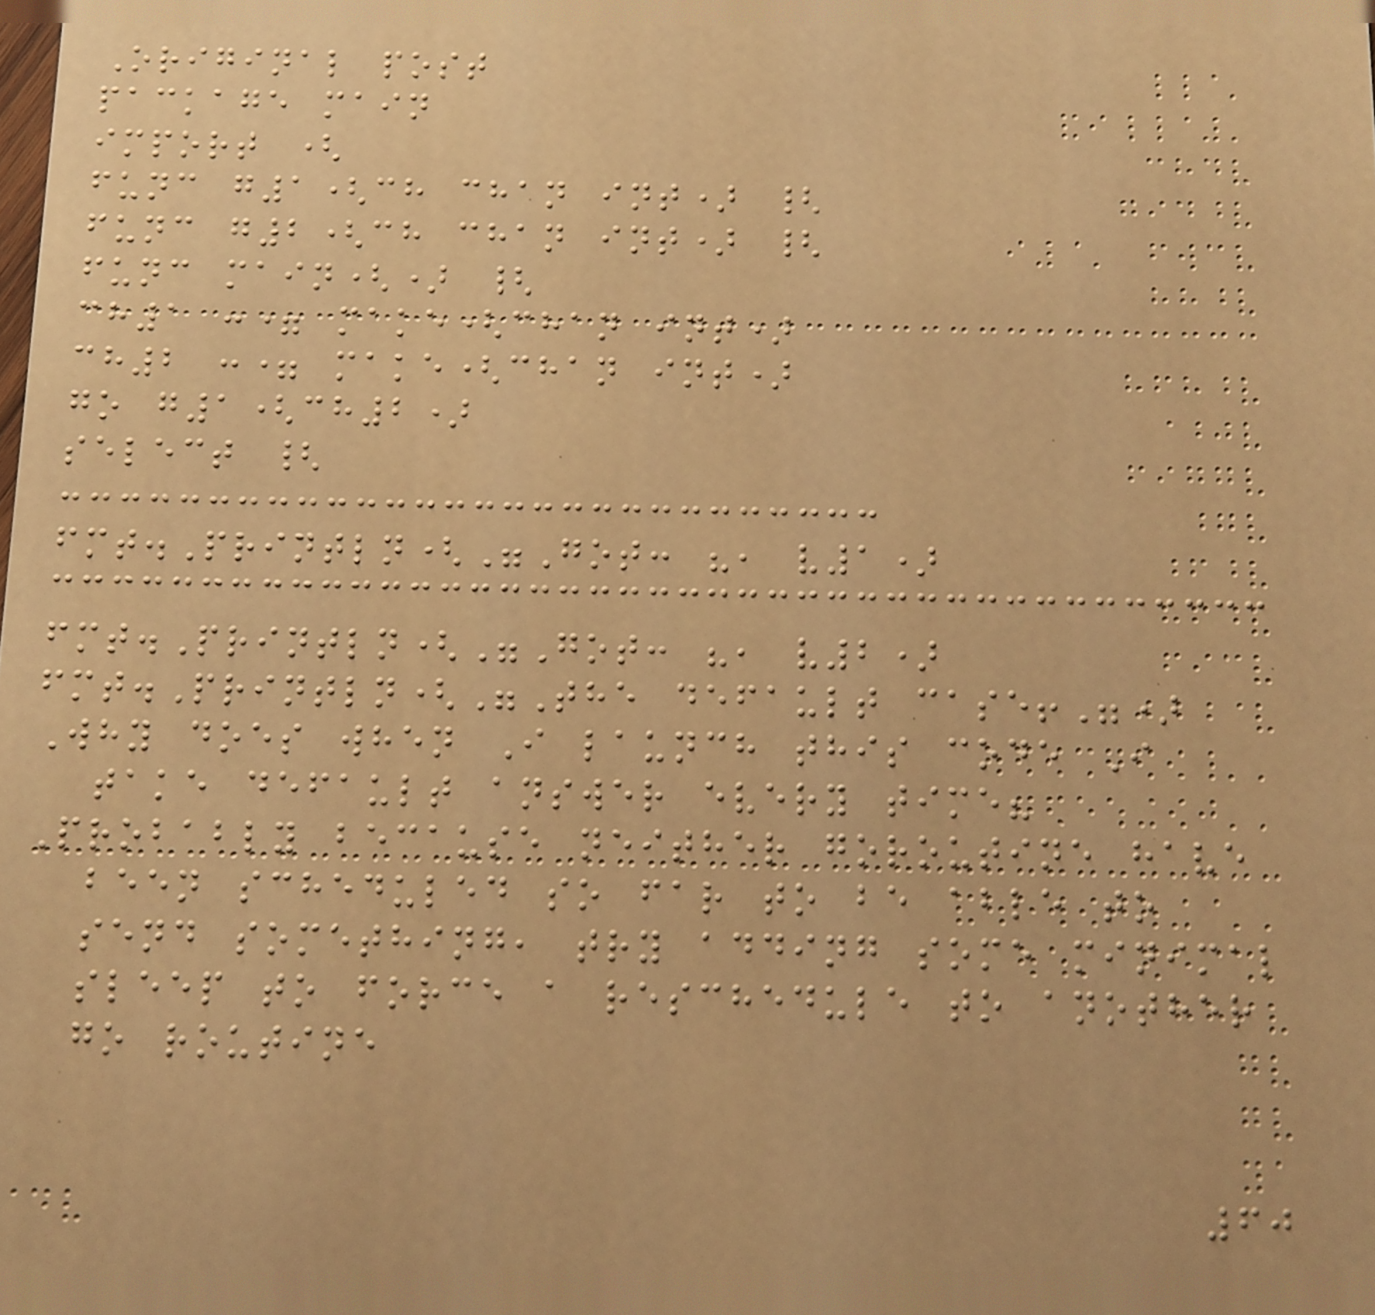Original post
package main
import (
func g1(ch chan int) {
func g2(ch chan int) {
func main() {
ch1 := make(chan int)
ch2 := make(chan int)
go g1(ch2)
select {
fmt.Println("Got: ", v1)
fmt.Println("Got: ", v2)
fmt.Println("The default case!")
Why does when I launch this code I
take default answer every time?
Probably because neither goroutine have
been scheduled so far to be able to
send something, try adding some minimal
sleep to force a reschedule to another
go routine
60
